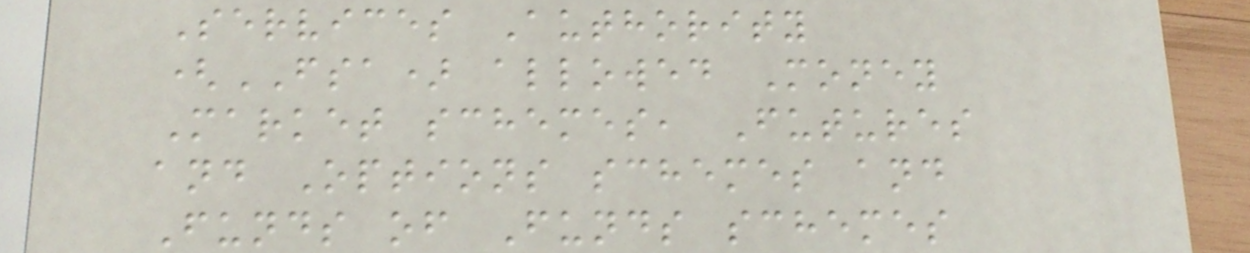Services Authority
(FSA) allowed Money
Market schemes, Futures
and Options schemes and
Funds of Funds schemes
